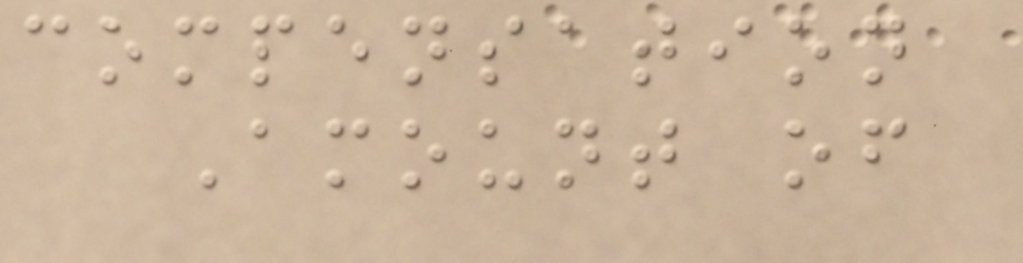compensation
Amount of
